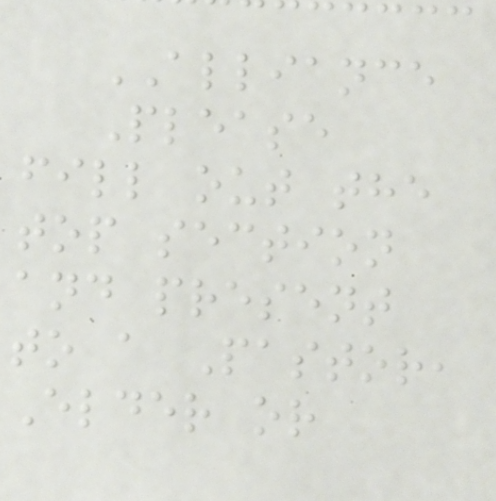ALLIANCE
Please
fill out the
top section
and present
to a Pastor,
Elder or
